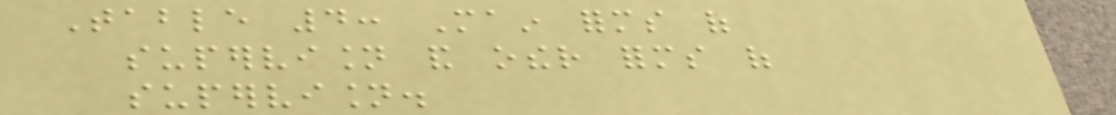Table 4: Main forms of
supervision and other forms of
supervision.
